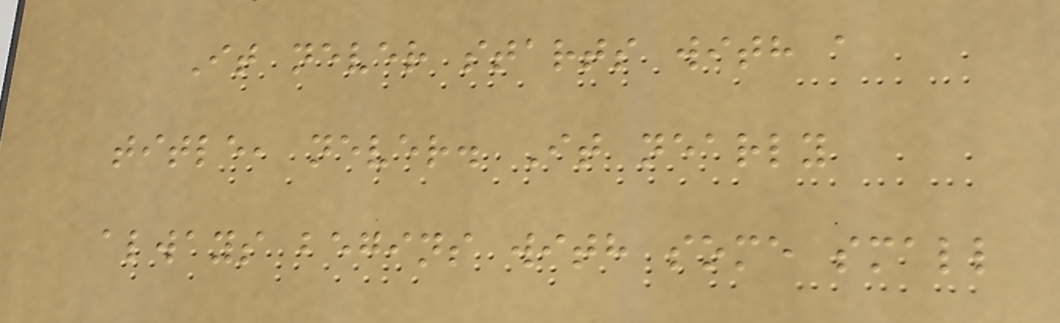It never starts with a
title, never. It nearly
always begins with some small
